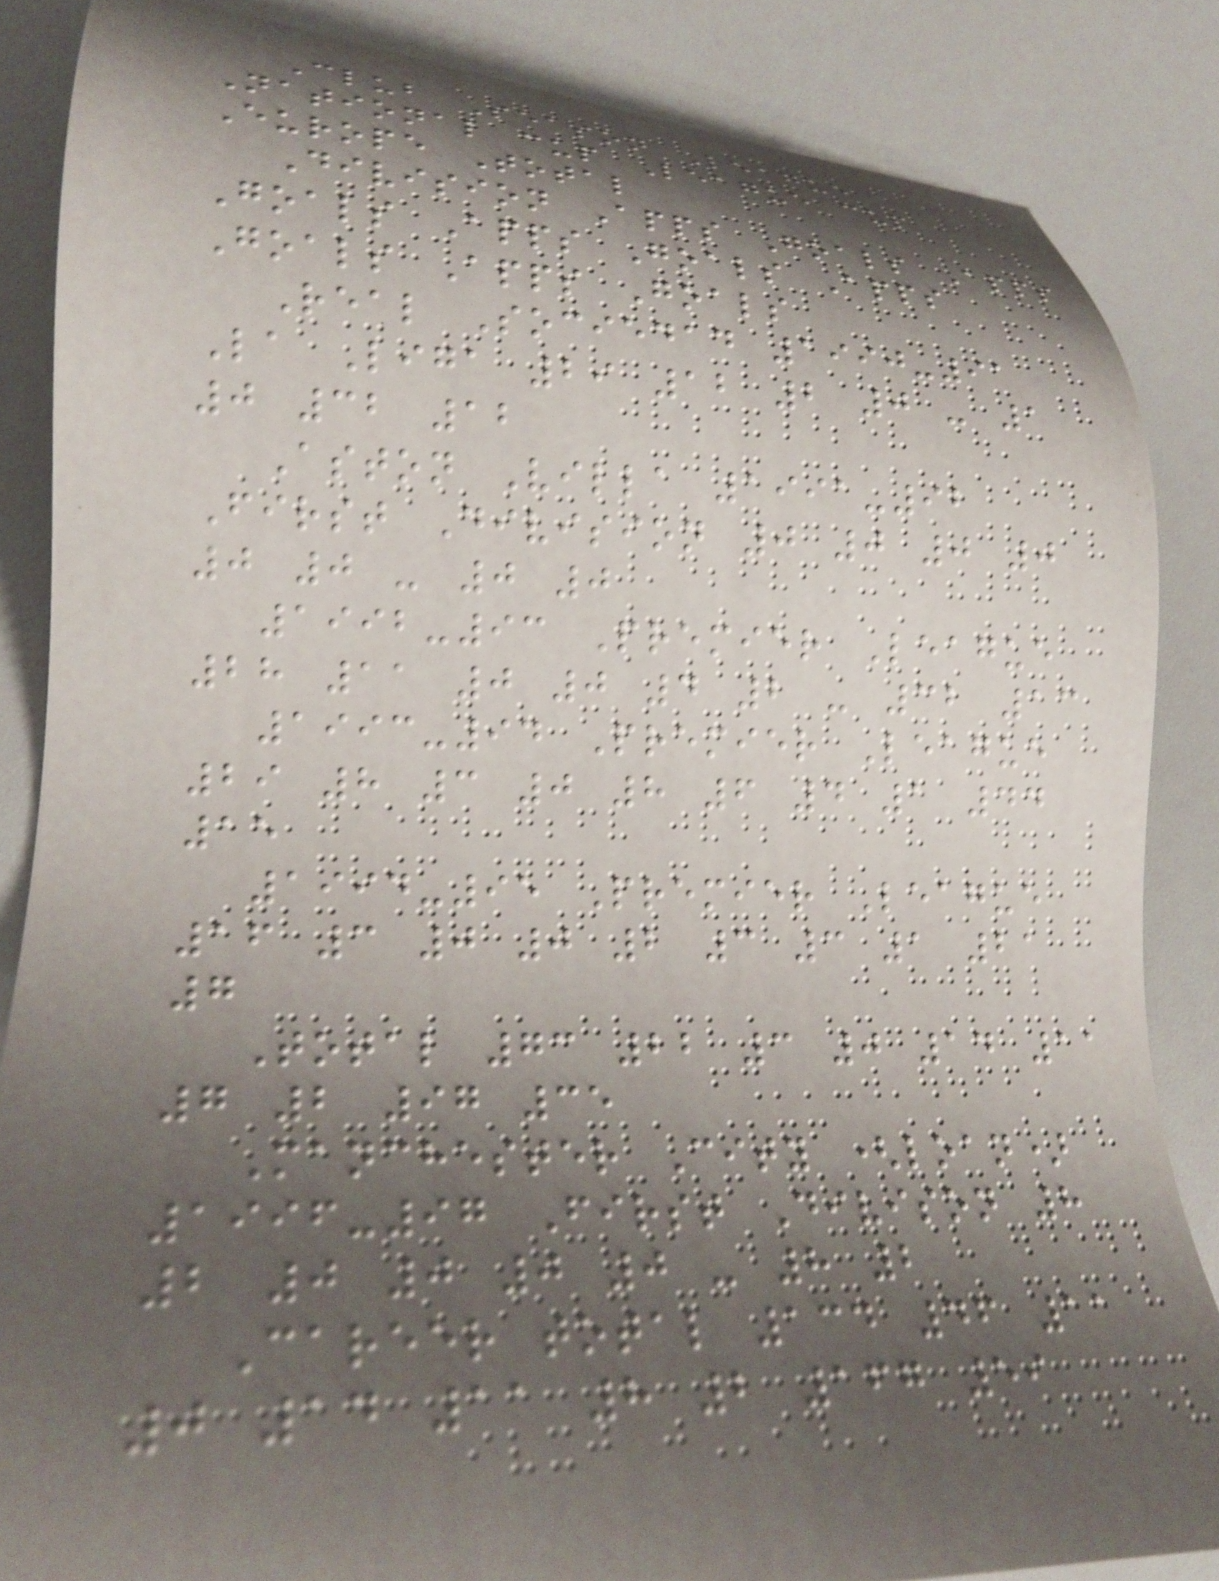Club Season League
National cup League cup
Europe Total
Division Apps Goals Apps
Goals Apps Goals Apps
Goals Apps Goals
Real Sociedad 1990-91
La Liga 29 12 2 0 - 1
0 32 12
Aston Villa 1991-92
First Division 0 0 0 0
0 0 - 0 0
1992-93 Premier League
28 11 0 0 4 2 - 32 13
1993-94 Premier League
29 8 3 0 8 6 4 1 44
15
1994-95 Premier League
16 3 0 0 2 3 3 1 21
7
Total 73 22 3 0 14 11
7 2 97 35
Manchester City (loan)
1996-97 First Divison 8
2 0 0 0 0 - 8 2
Career total 134 46 11
0 14 11 8 2 167 59
